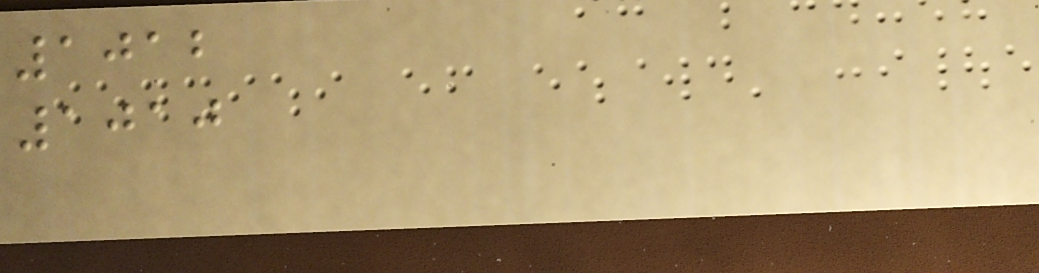1012
1010
